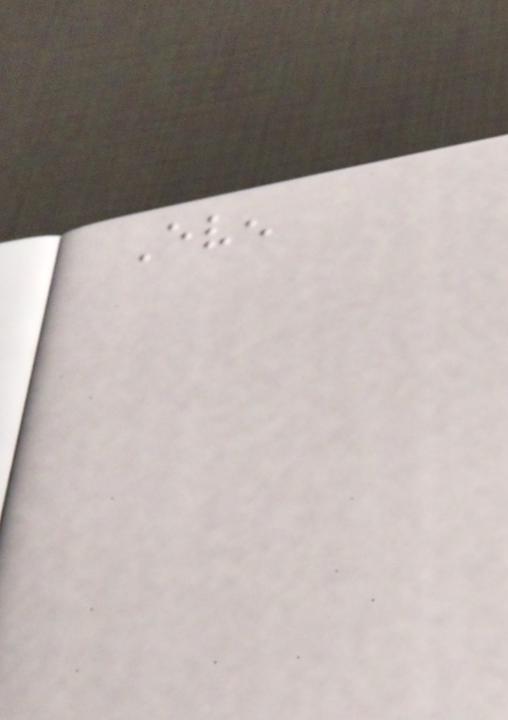Even
